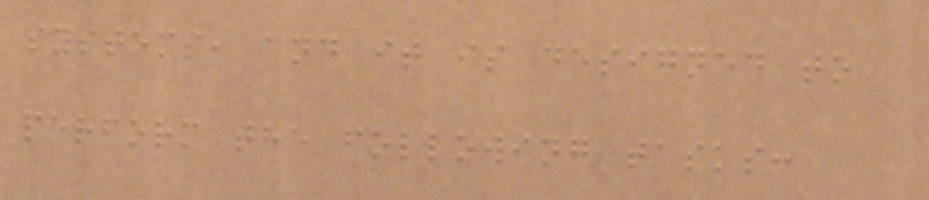systems, and it is designed to
perform the following tasks:
